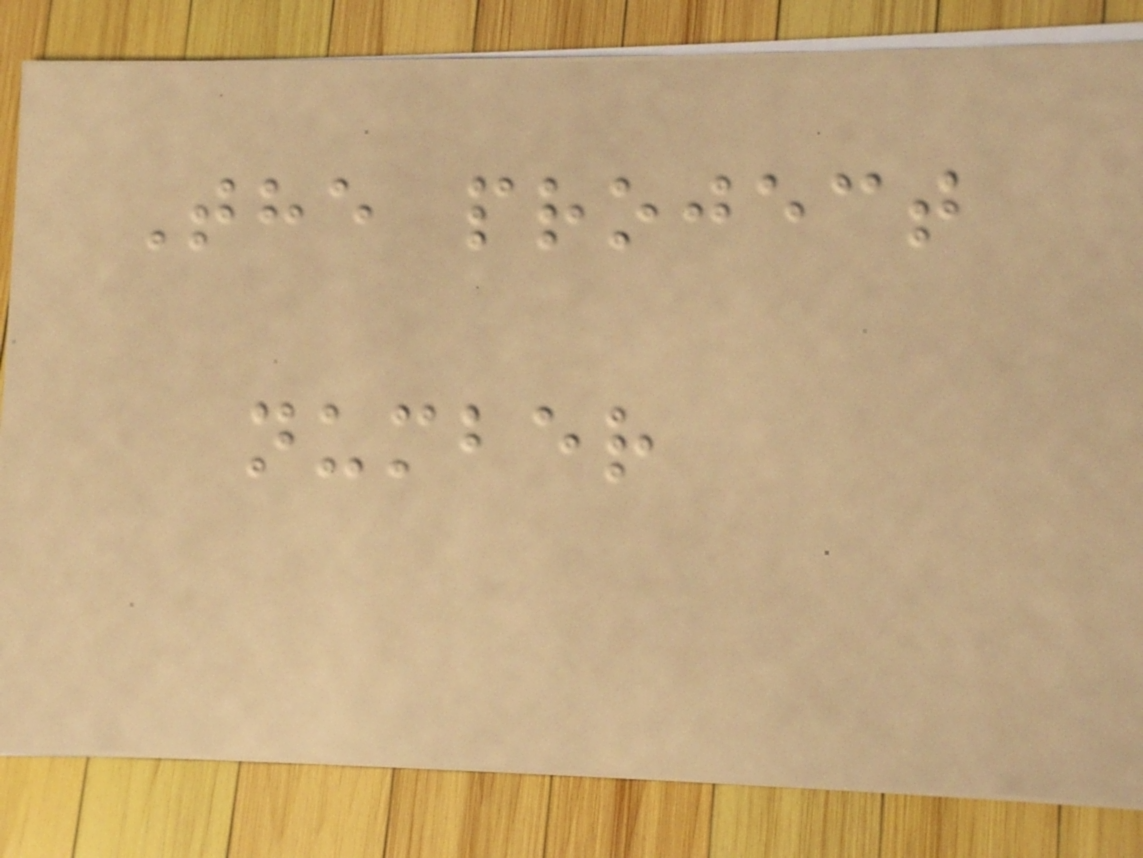The project
number
